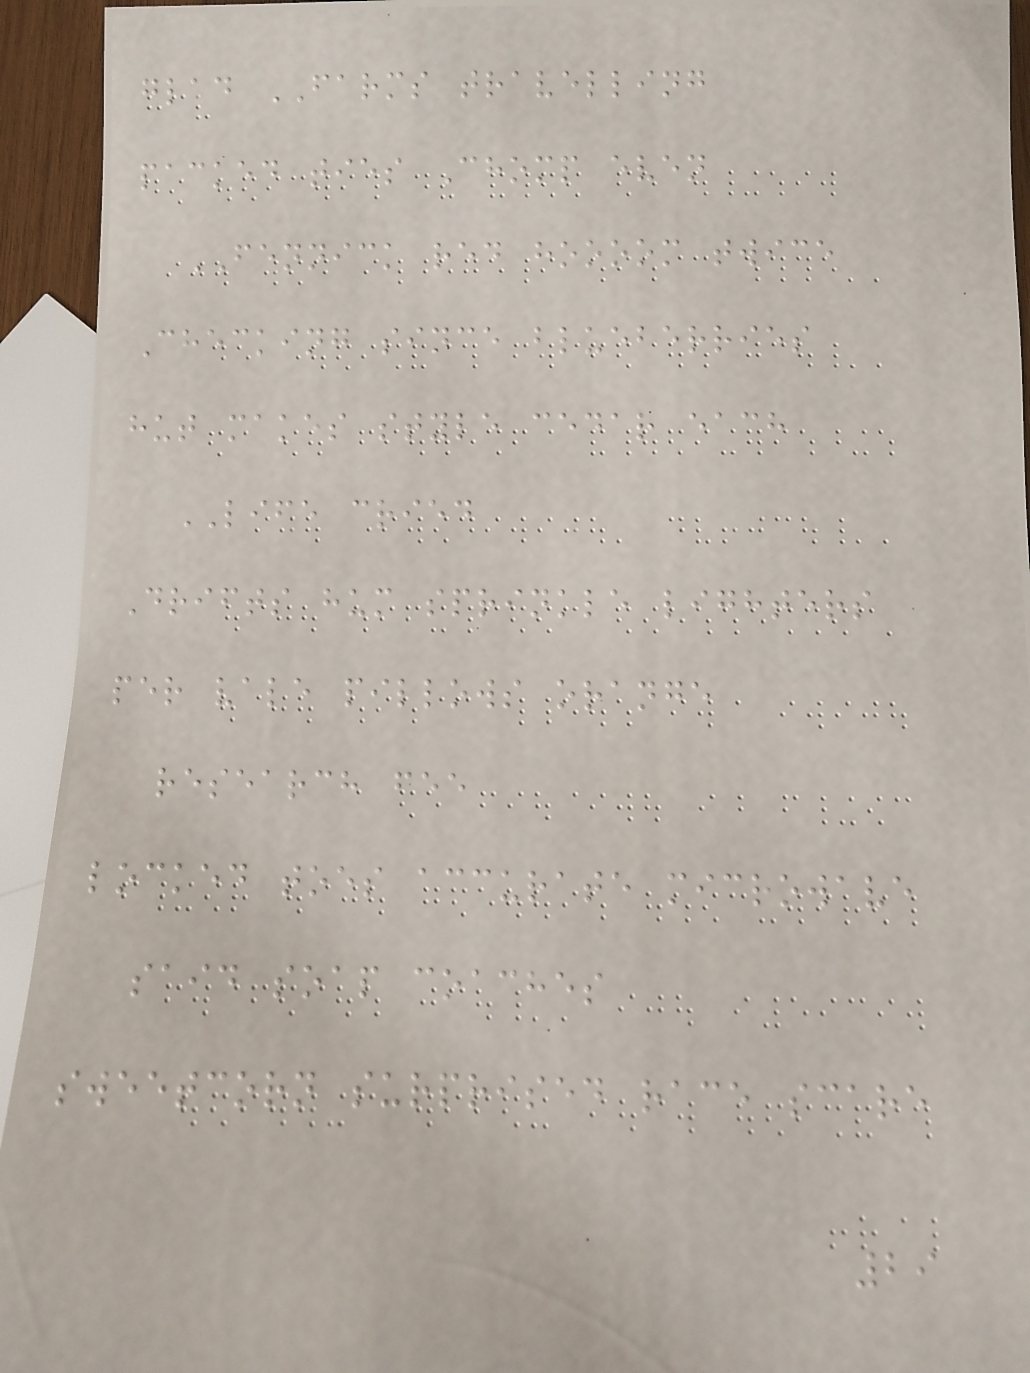glad FARMS travelling
packed ties Chomp even
FENNICK red hoooom twice
Checking since blueberries
hut makes style cedar each
LIFE cried
Drifts hum sprinkle lighters
per vale pillows orange
research fee
locked toes accurate microwave
said soap coaches
sweetcorn surprised race scare
29
